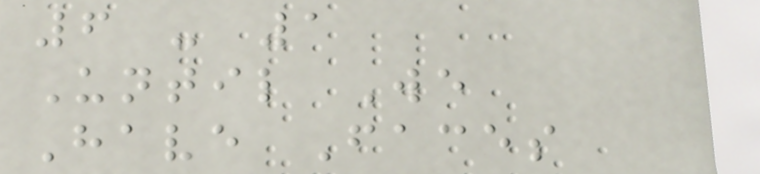6 - 1
Until We
Have Faces
